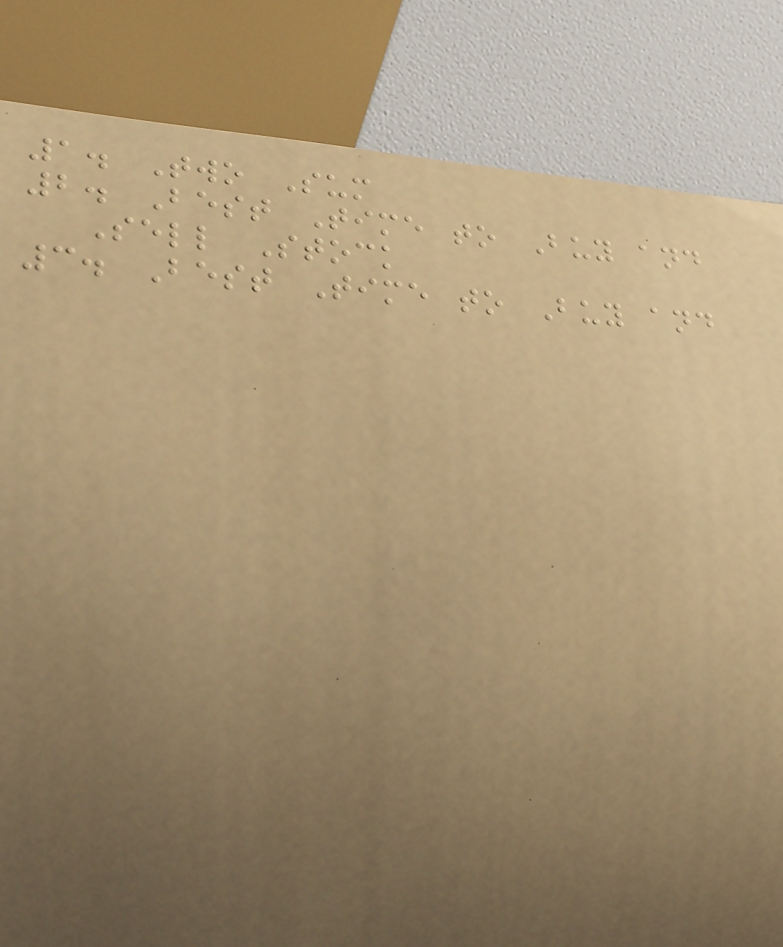1. Two Sum
2. Best Time to Buy and
Sell Stock
3. Best Time to Buy and
